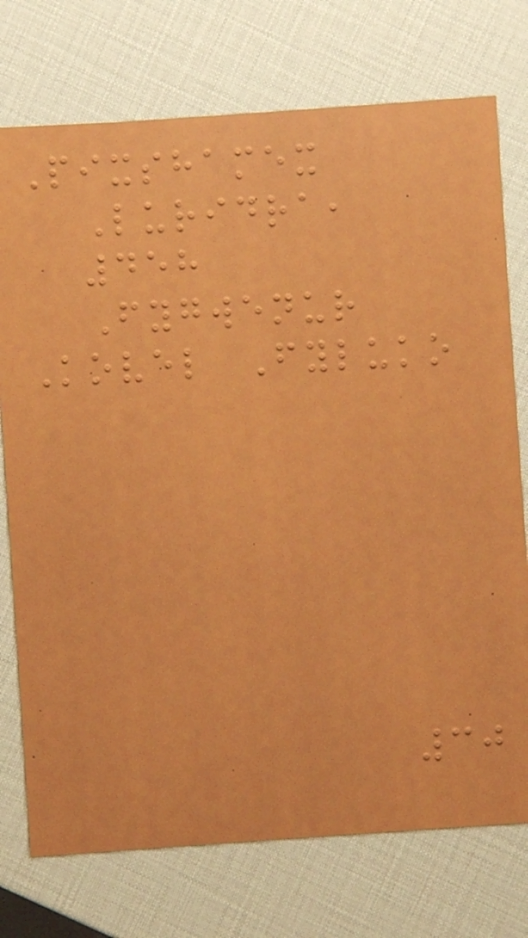Pixshamex
Luridra,
458
Fygwenur
Kovel Fyluko
30
